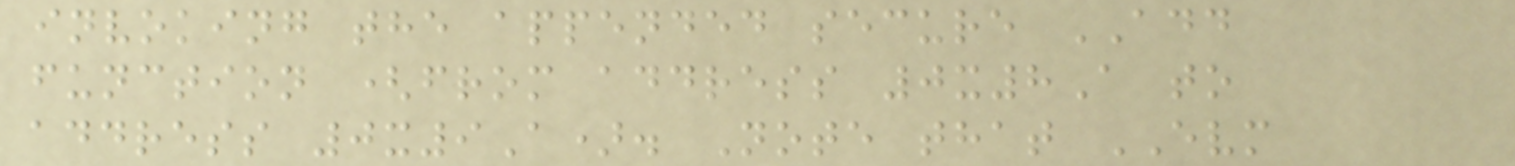invoking the appended secure ADD
function (from address 0x8A to
address 0x9A). Note that EVM
